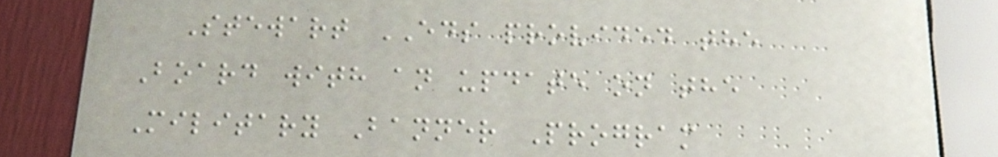Stewart EDS provided the
Board with an update on the
Military Banner Program
